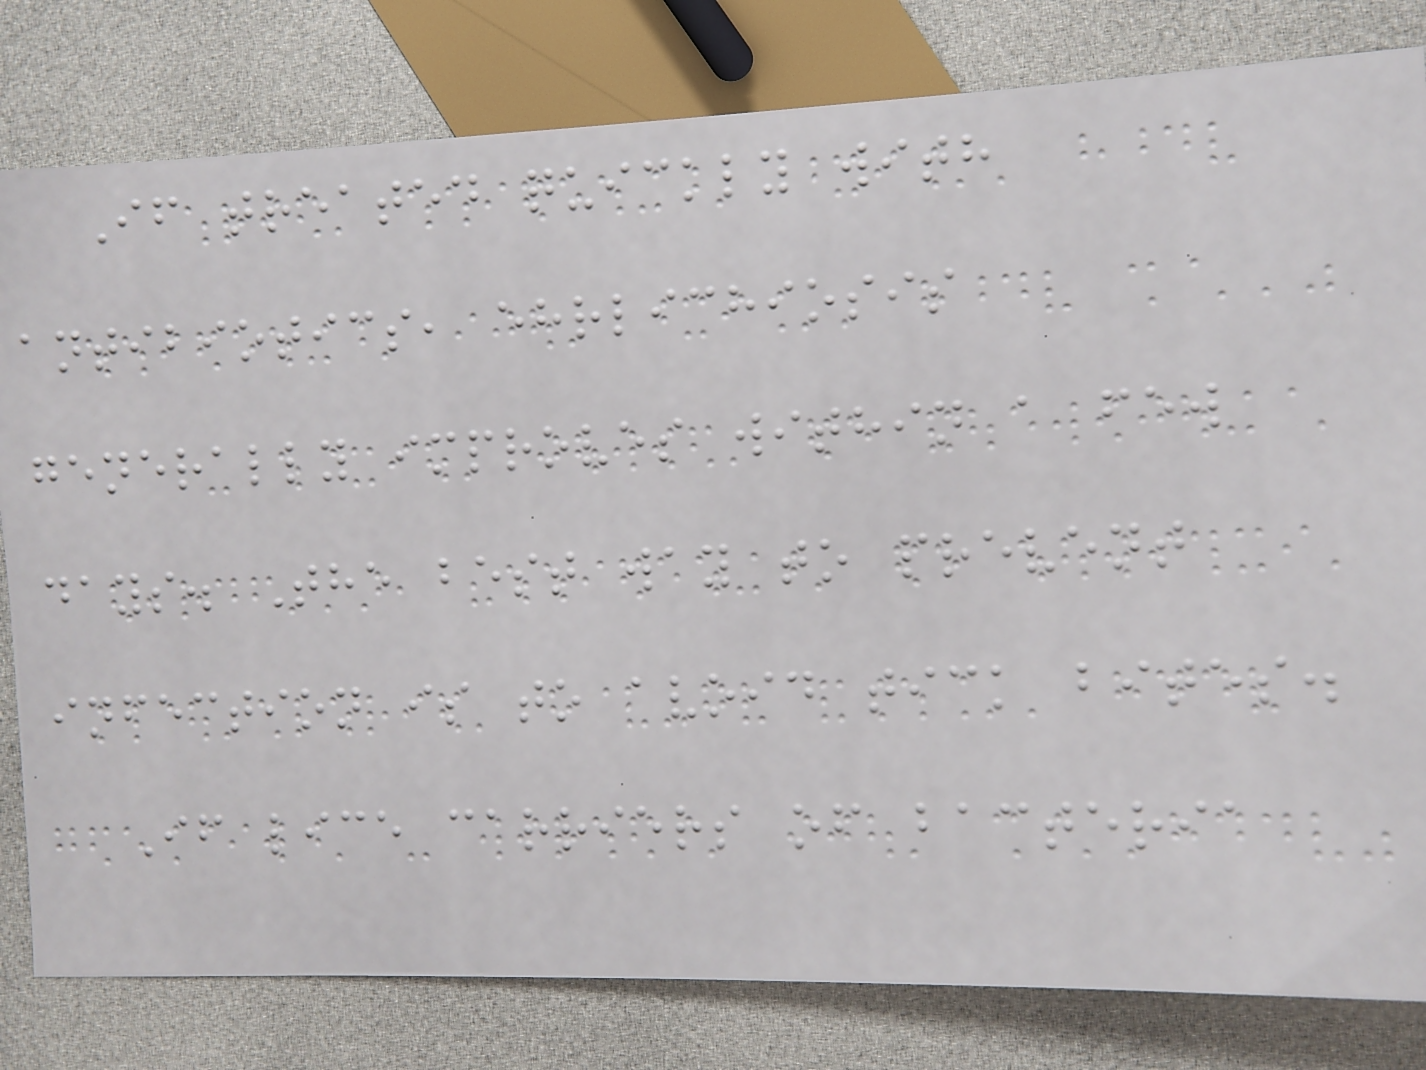If treated quickly with
antibiotics, ehrlichiosis
generally improves within a few
days. The best way to prevent
infection is to avoid tick bites.
If lice carriers of bacteria
